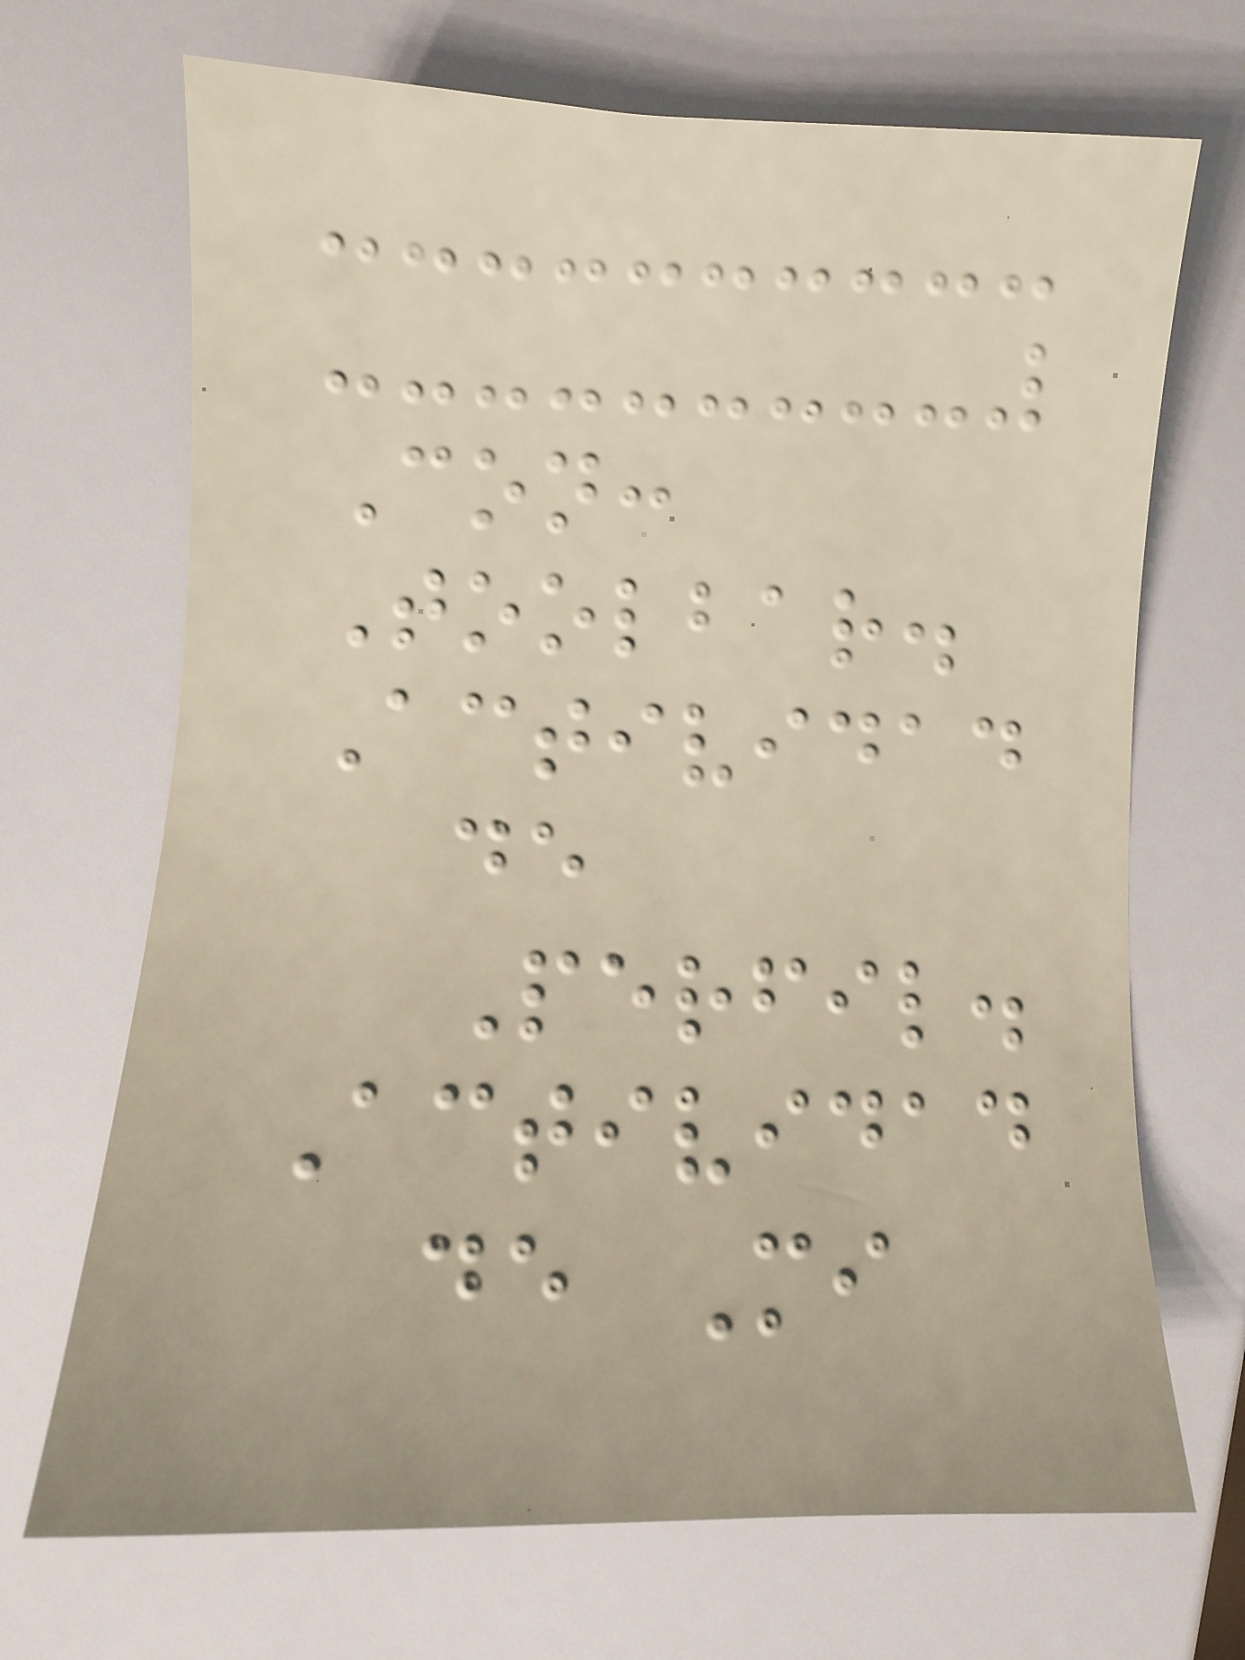Con:
Toolbar.
Actividad
de
Perfil.
Actividad
de Mi
